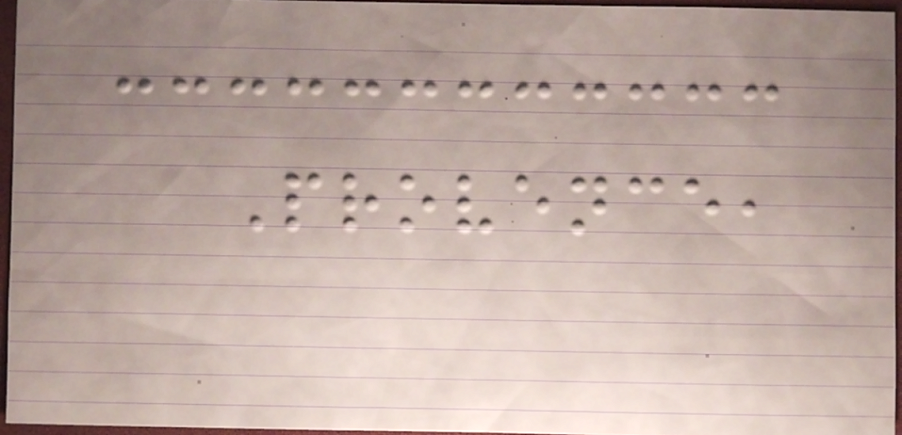Provence,
